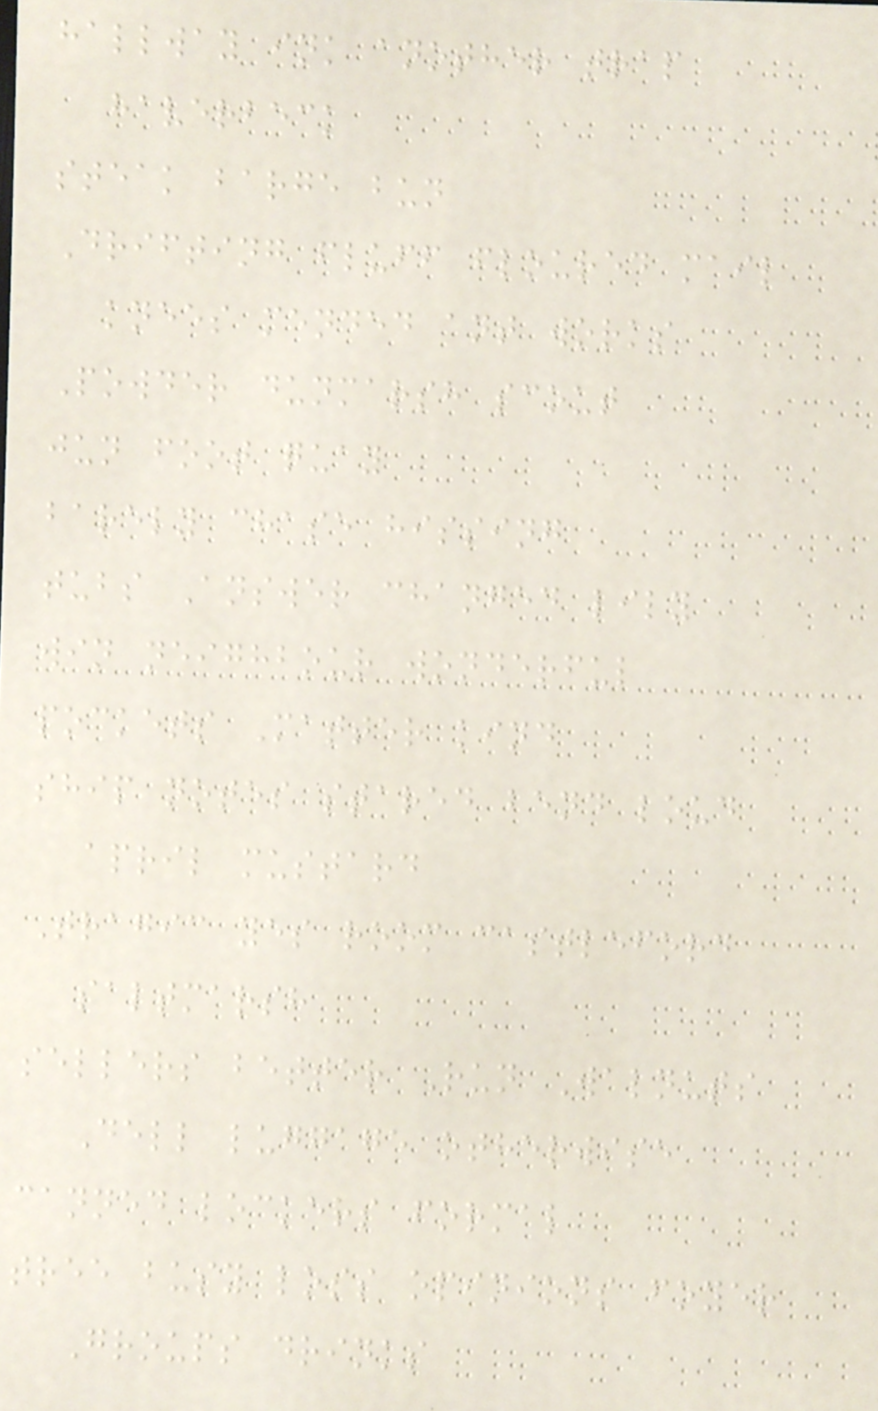hallway ink another trap
haverbeck
steak barge bun
Drifting fluff floured mail
knees mended ant works
Powder dunmarsh scout
jun foot quay
barely chase hissing
tubs Answer changed lily
win neighbour wonderful
pockets Matter kind
ship notes stared bend loud
april mustard
Tragic yes room castleford
saltmarsh
sellers better Run Walnuts
Dell luggage otherwise
canned lockers formal
tree busy loss opinions foyer
Groups drinks
